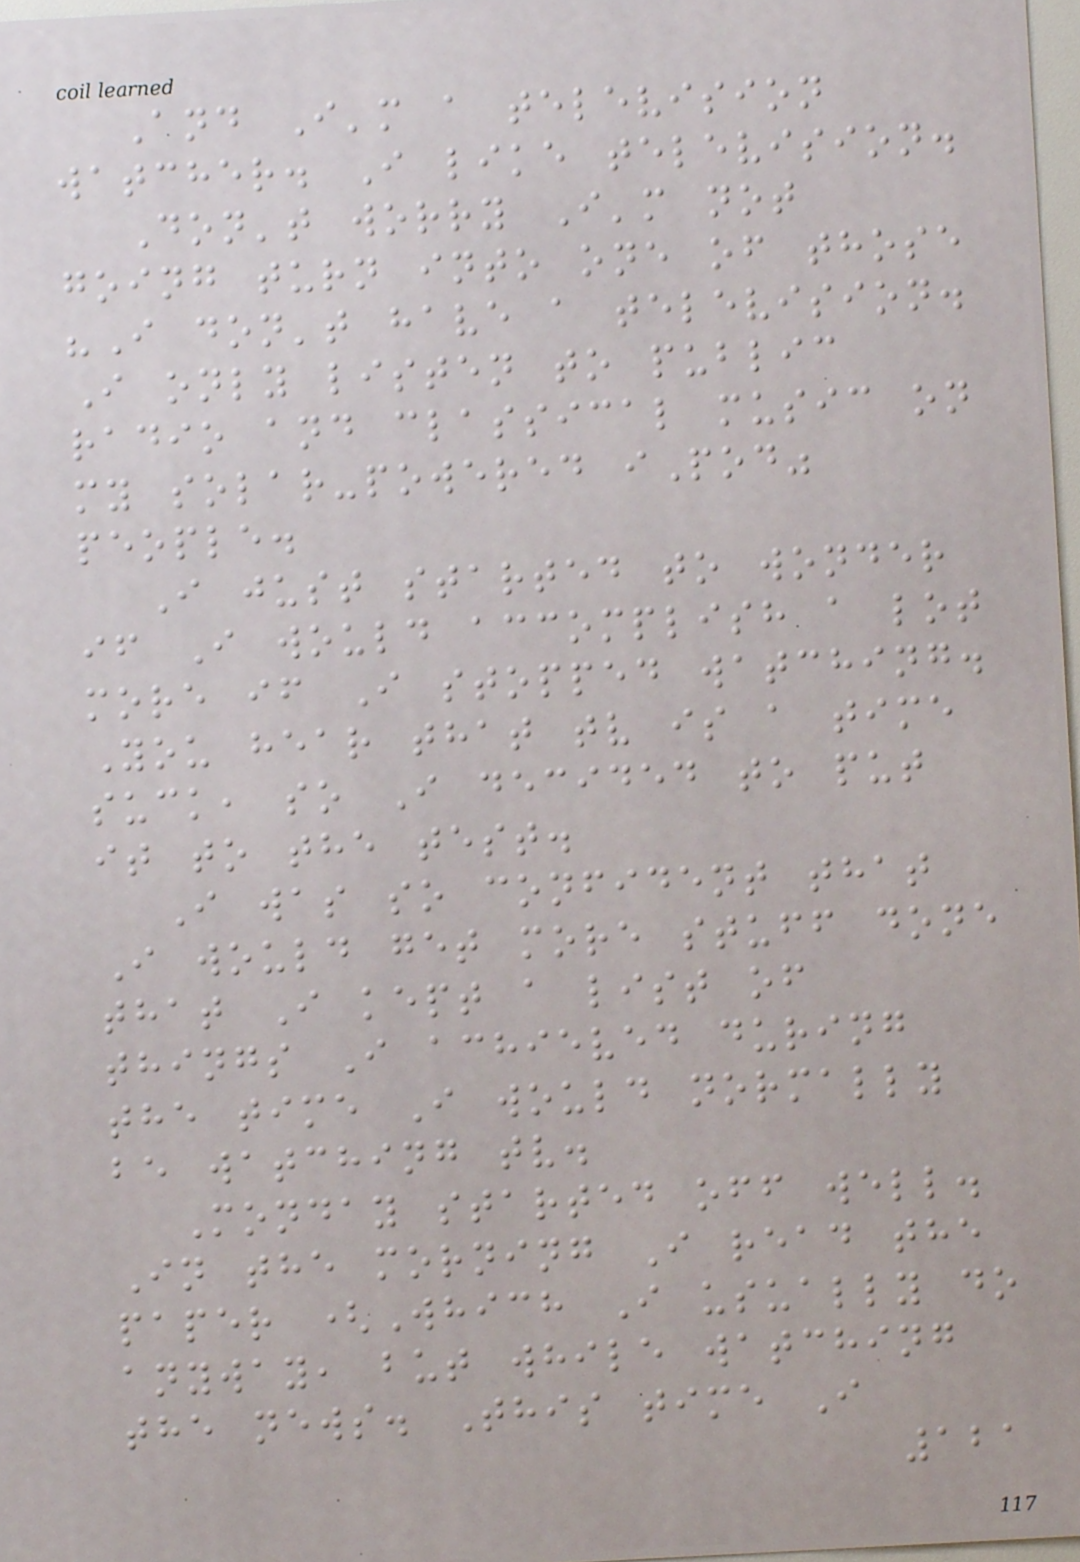And I'm a television
watcher. I like television.
Don't worry I'm not
going turn into one of those
"I don't have a television.
I only listen to public
radio and classical music on
my solar-powered iPod"
people.
I just started to wonder
if I would accomplish a lot
more if I stopped watching.
You hear that tv is a time
suck, so I decided to put
it to the test.
I was so confident that
I would get more stuff done
that I kept a list of
things I achieved during
the time I would normally
be watching tv.
Monday started off well.
In the morning I read the
paper (Which I usually do
anyway, but while watching
the news. This time I
121
